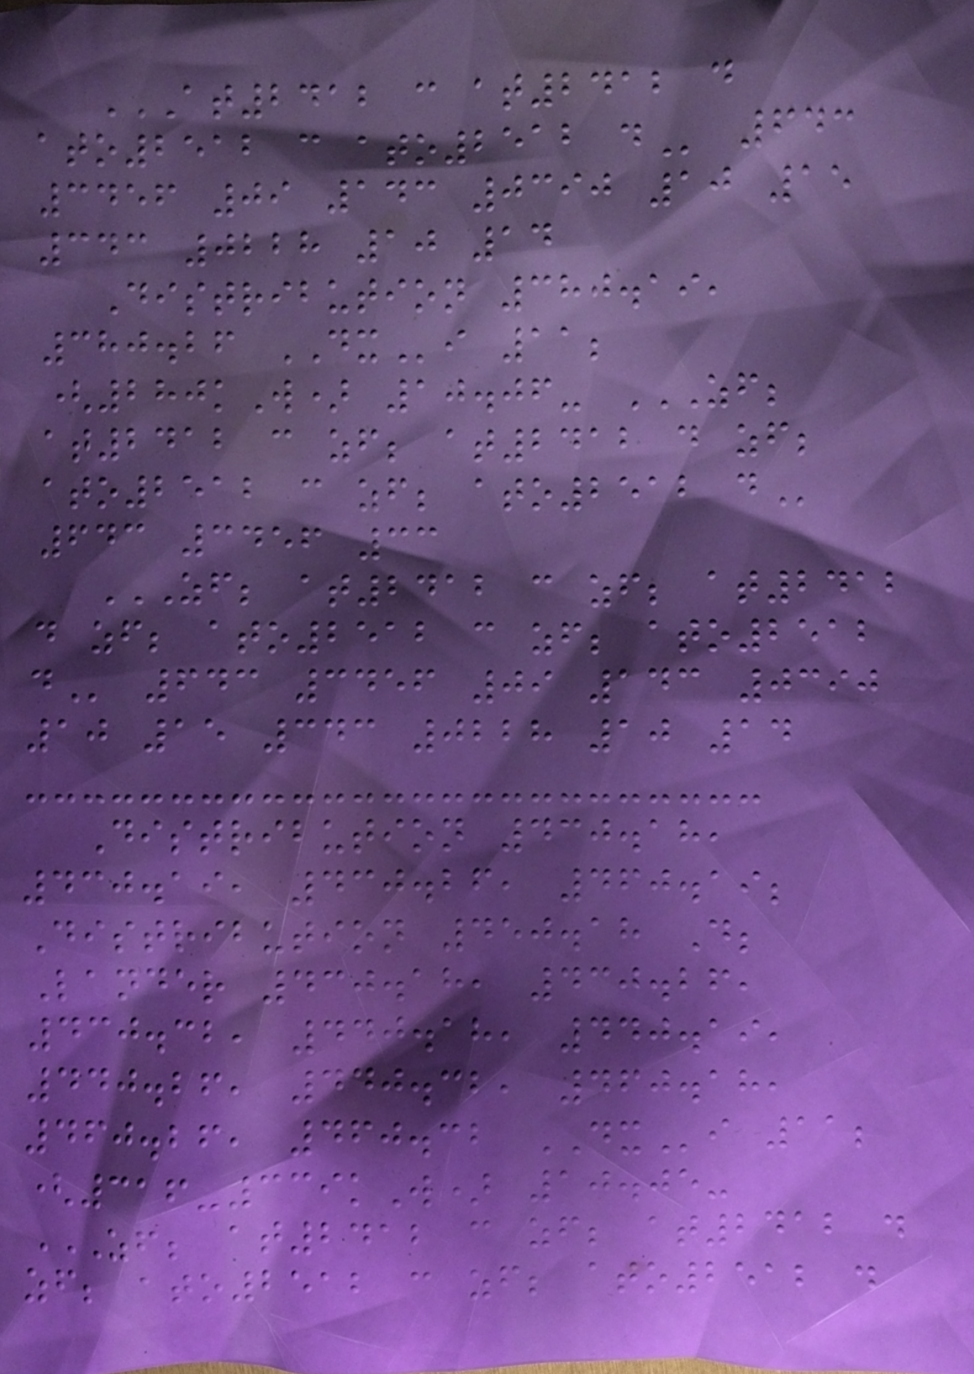AT2412 C AT2412 D
ATO2512 C ATO2512 D 643
3456 09 143 0390 10 15
343 0228 10 14
Distribution 380.19,
380.26 DXi 11;
(280kW) 10.06- ZF;
AT2412 C ZF; AT2412 D ZF;
ATO2512 C ZF; ATO2512 D
643 3456 33
ZF; AT2412 C ZF; AT2412
D ZF; ATO2512 C ZF; ATO2512
D 643 3456 09 143 0390
10 15 343 0228 10 14
Distribution 430.18,
430.19, 430.26, 460.19;
Distribution 450.18 D;
Lander 430.18, 430.26,
430.32, 440.18, 440.19,
440.26, 440.32, 460.18,
460.26, 460.32 DXi 11;
(316-339kW) 10.05-
ZF; AT2412 C ZF; AT2412 D
ZF; ATO2512 C ZF; ATO2512 D
